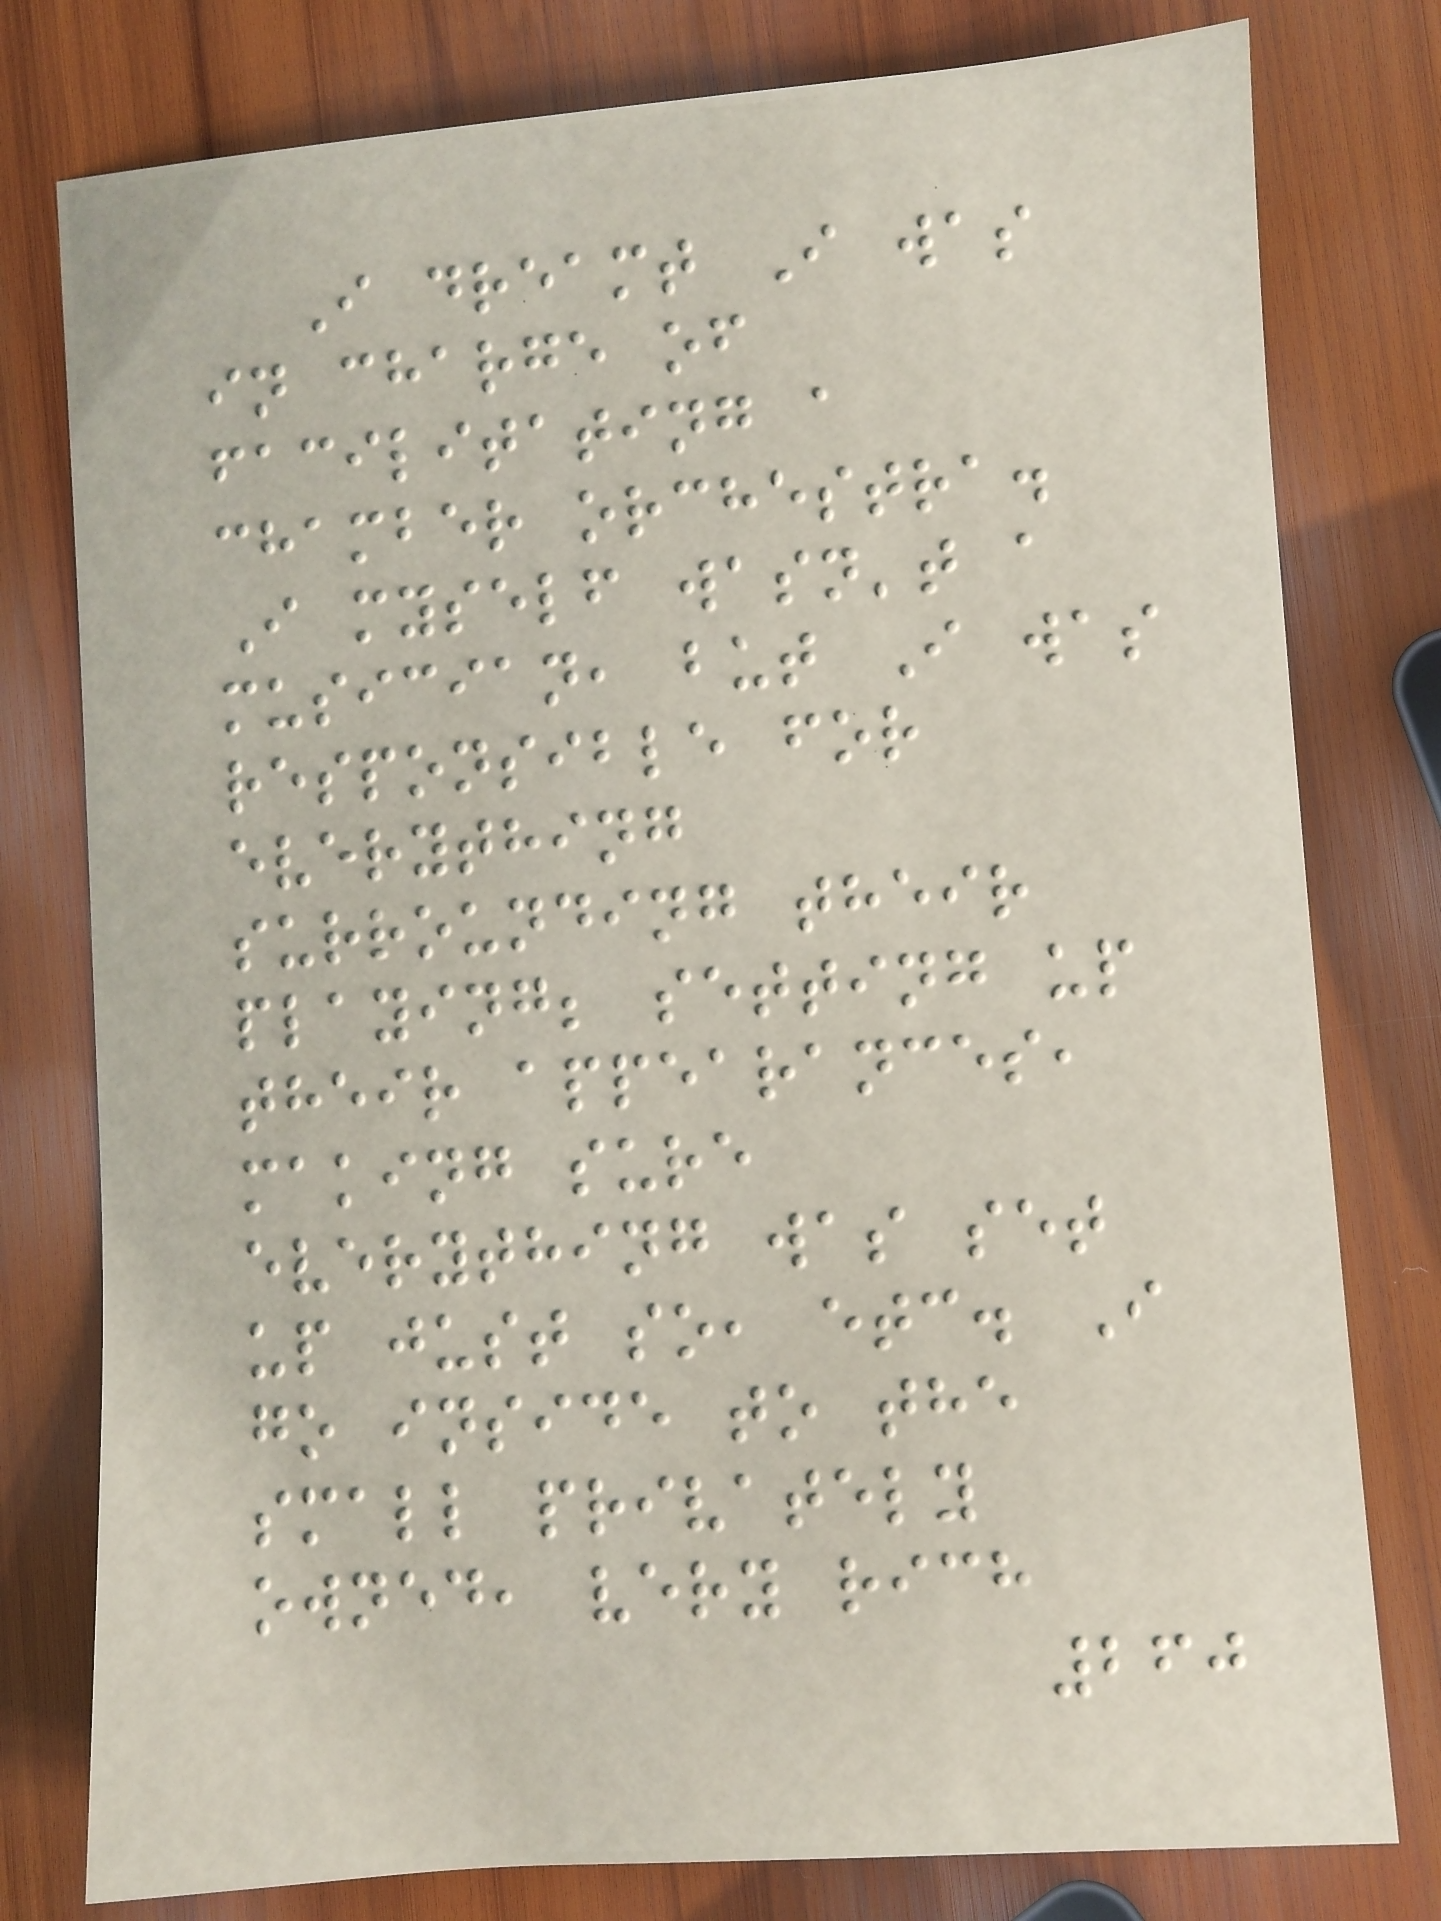I dreamt I was
in charge of
facilitating a
chamber orchestra.
I myself wasn't a
musician, but I was
responsible for
everything
surrounding their
playing; setting up
their appearances,
making sure
everything was set
up just so, etc. I
go inside to the
small privately
owned, very rich
260
